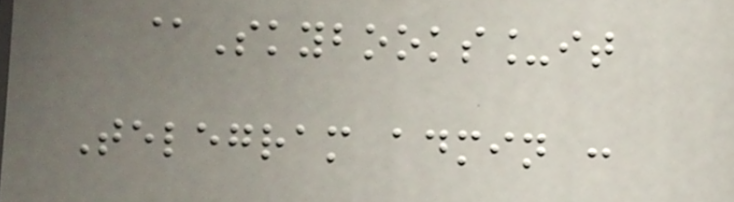@Skybooks_it
Telegram admin :
